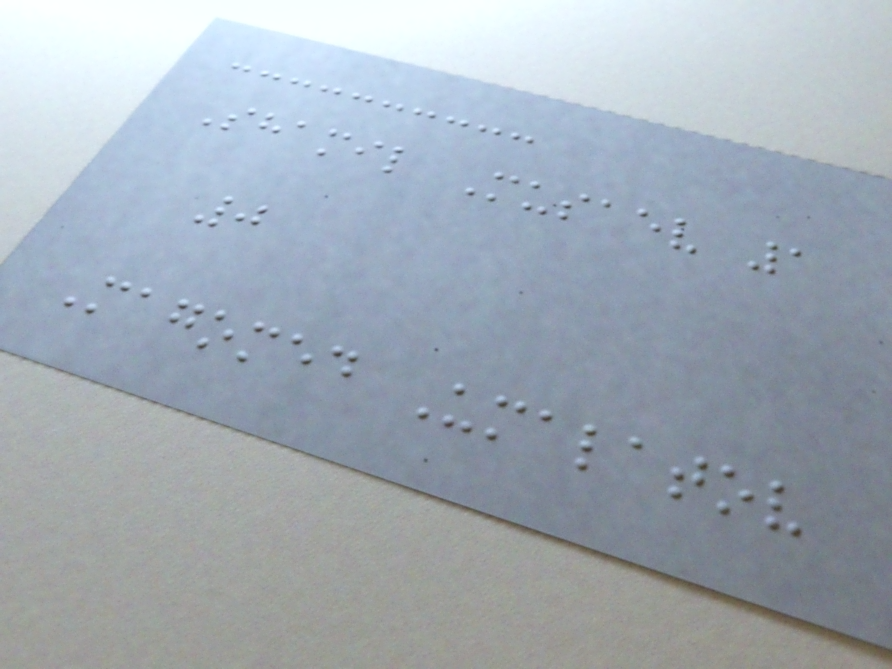Shamil Musaev 1
0
Magomed Umalatov
